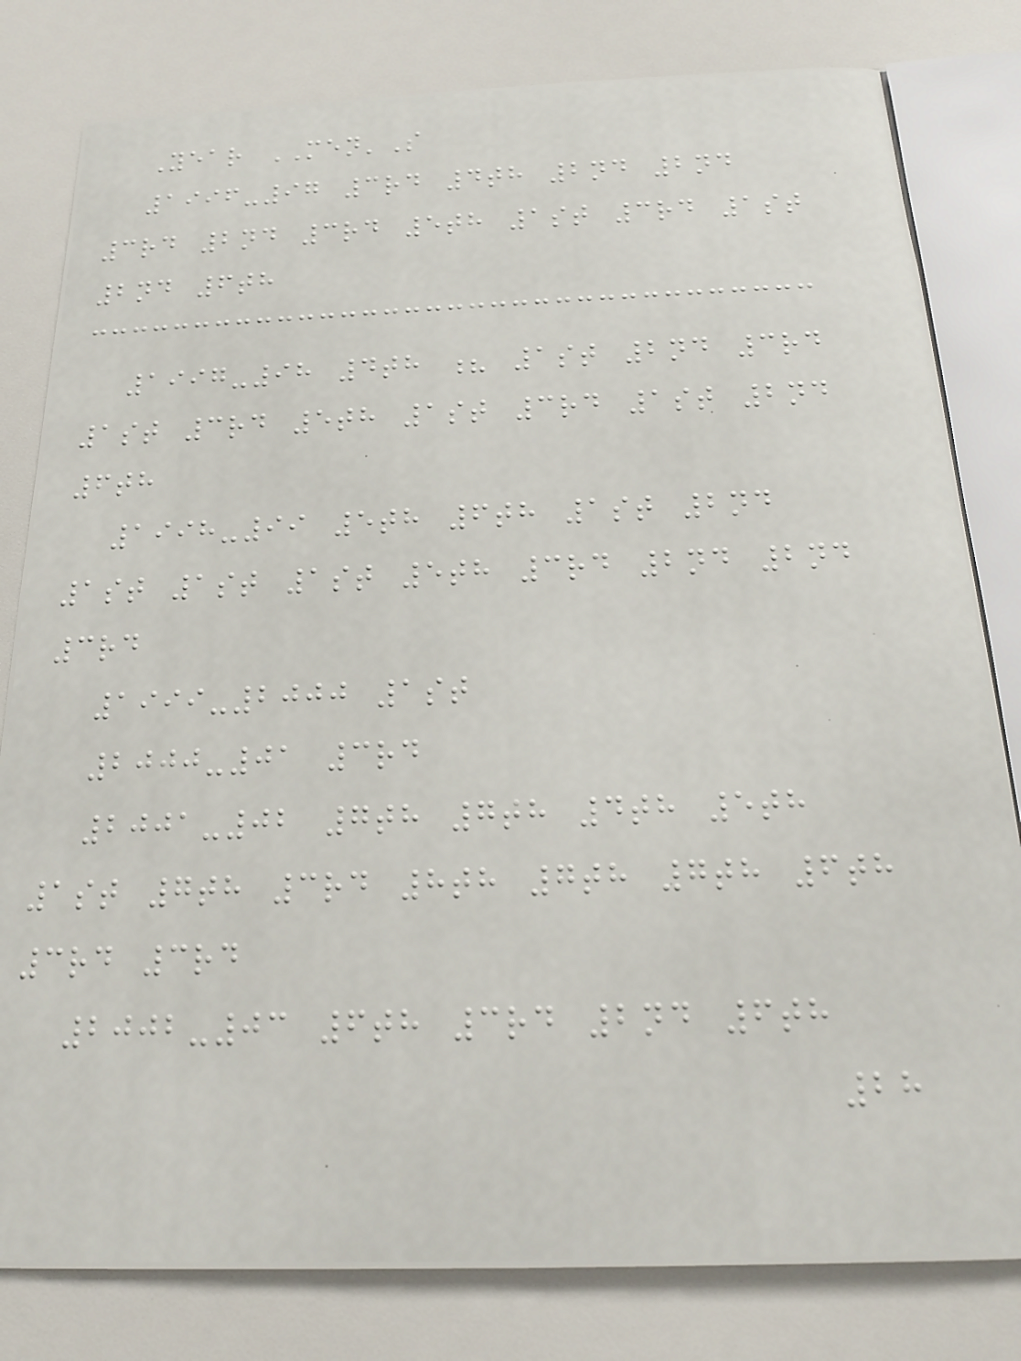Year MEN'S
1996-97 3rd 4th 2nd 2nd
3rd 2nd 3rd 5th 1st 3rd 1st
2nd 6th
1997-98 4th ? 1st 2nd 3rd
1st 3rd 5th 1st 3rd 1st 2nd
6th
1998-99 5th 6th 1st 2nd
1st 1st 1st 5th 3rd 2nd 2nd
3rd
1999-2000 1st
2000-01 3rd
2001-02 7th 7th 4th 5th
1st 7th 3rd 8th 7th 7th 6th
3rd 3rd
2002-03 6th 3rd 2nd 6th
28
